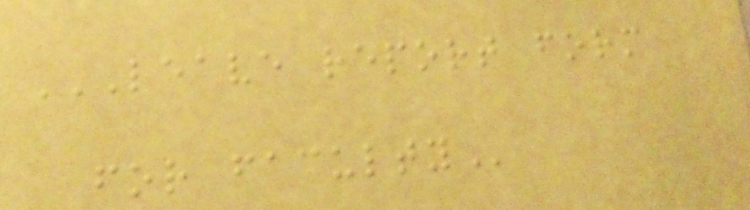LEAVE REPORT FORM
FOR FACULTY
